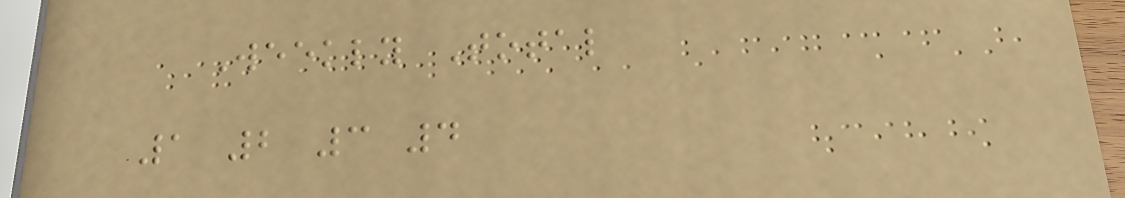Weekly Total
1 2 3 4
